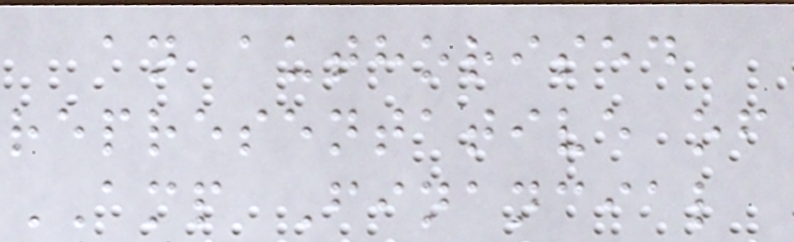an authorised
representative of
AMP Financial
